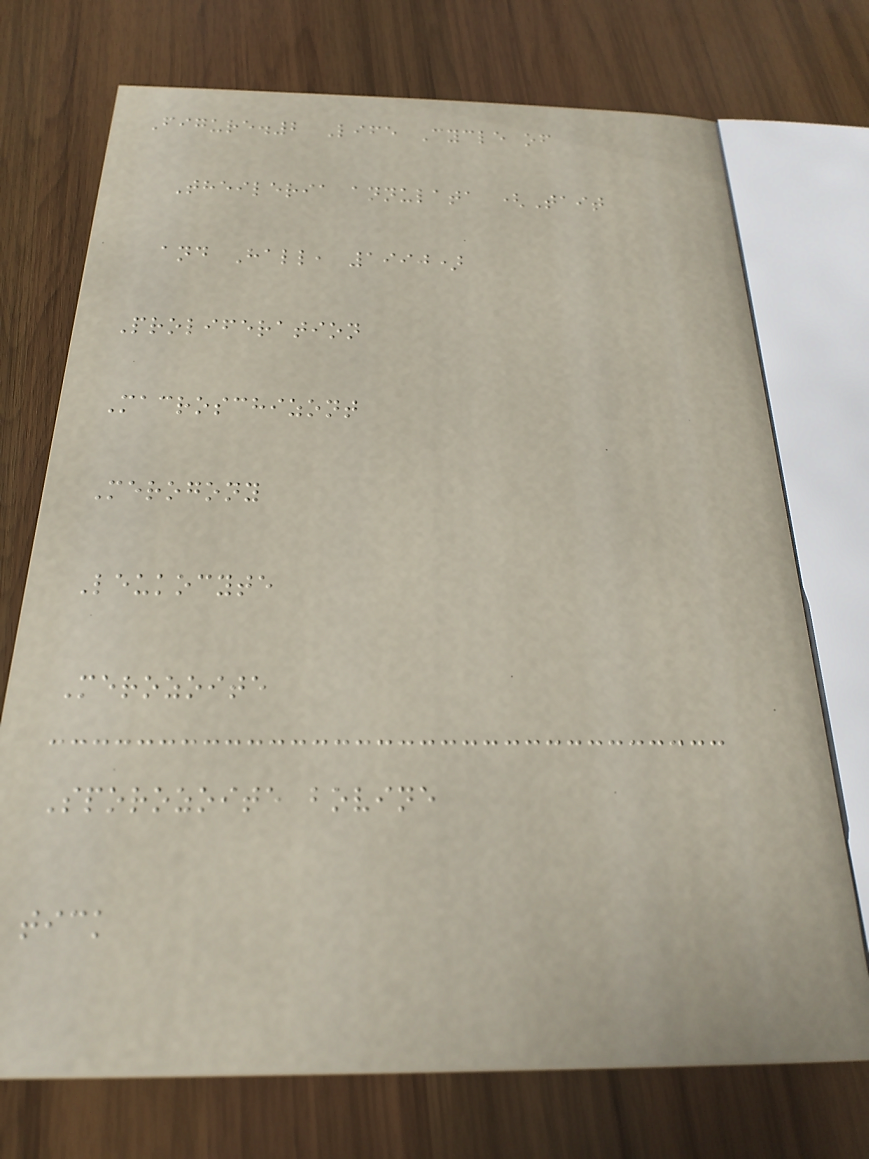Figure.2 Life Cycle of
Theileria annulata (Tait
and Hall, 1990)
Proliferation
Macroschizont
Merogony
Leukocyte
Merozoite
Sporozoite bovine
tick
